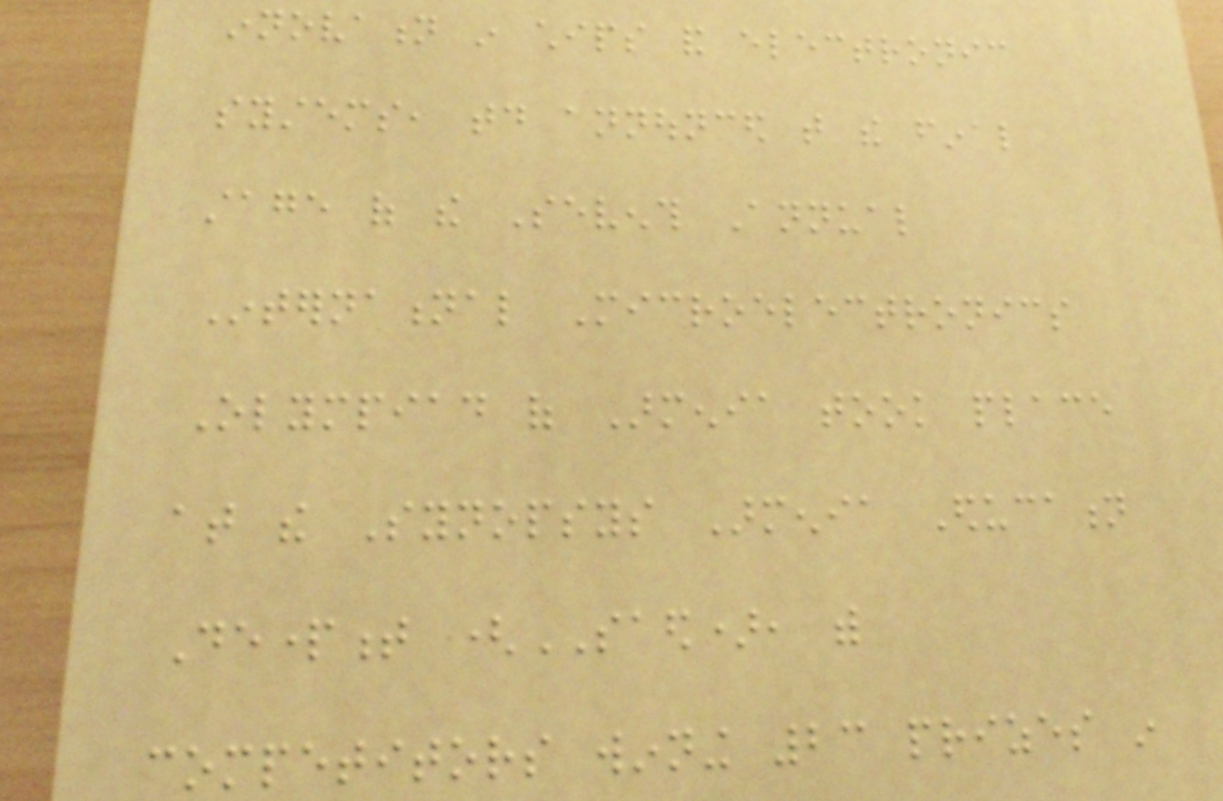innovation in chips and electronic
systems, today announced that the final
stage of the Seventh Annual
International Microelectronics
Olympiad of Armenia took place
at the Synopsys Armenia Education
Department (SAED), with
competitors winning 23 prizes in
